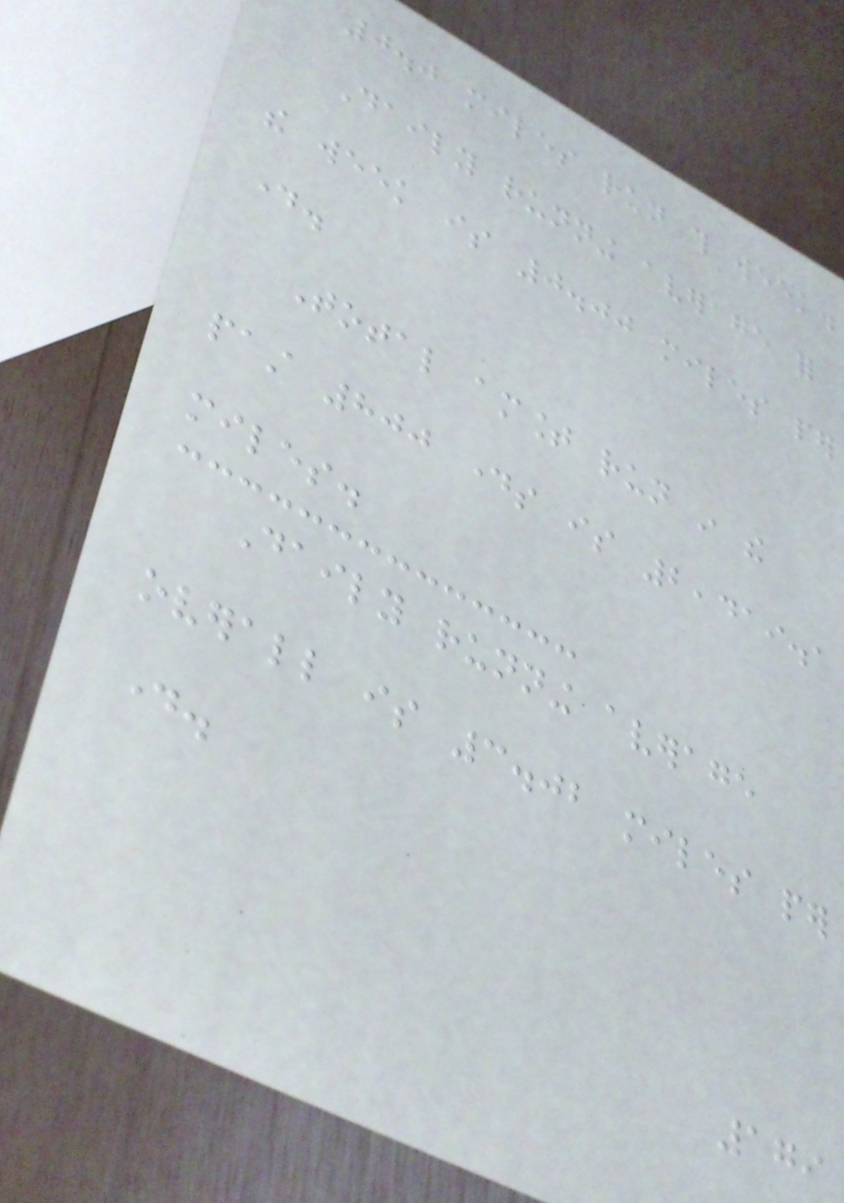0.0 miles run this week.
Daily running average for
the week is 0.00 miles per
day.
Total amount run in the
past 800 days is 2,419.1
miles.
Daily running average
overall is 3.02 miles per
day.
179
